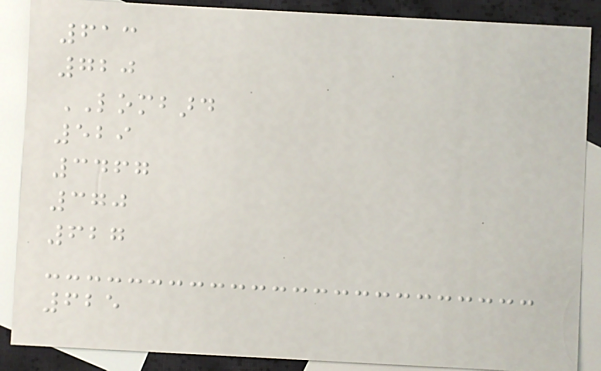613
720
LOMBARD
529
3467
370
627
625
